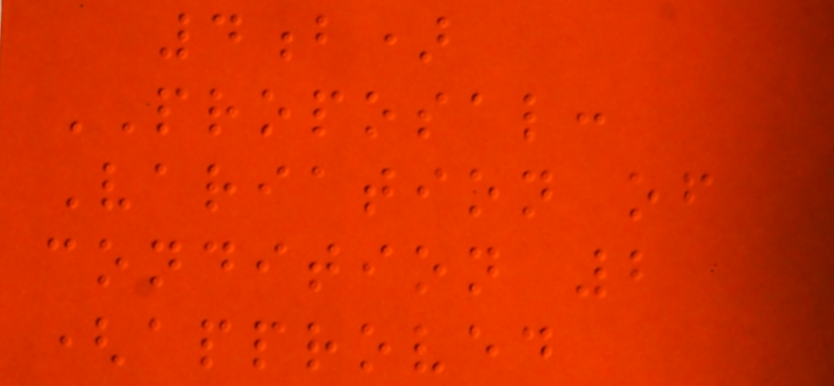4b)
PROPOSAL:
Variation of
condition 2
(approved
